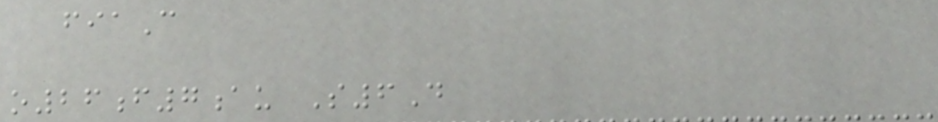fiaC
o26f7au S6D
